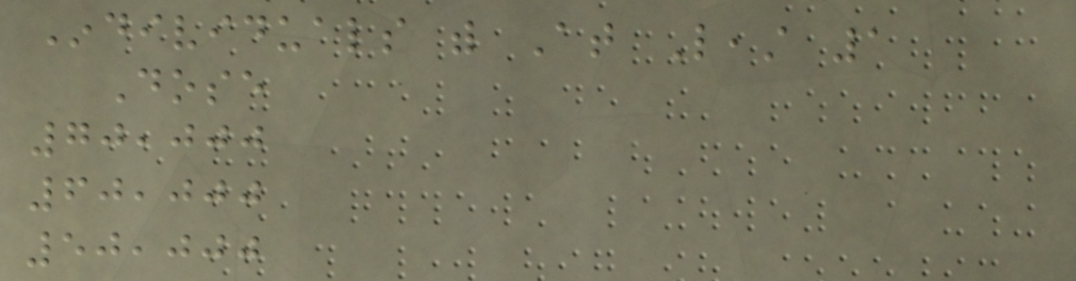Individuals with At Least 1
Dose
70,000
60,000
50,000
